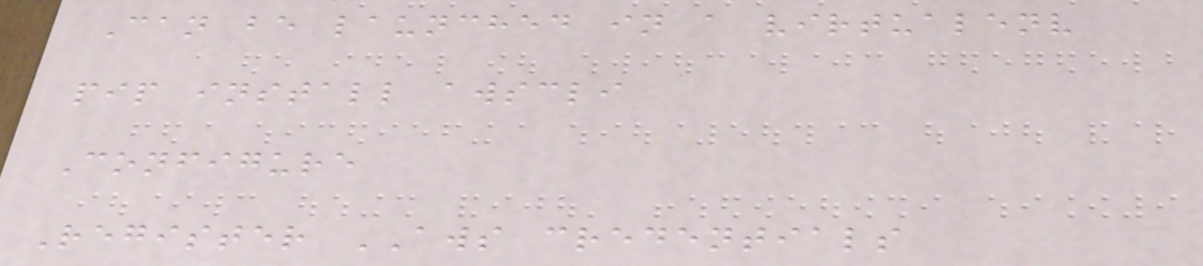Can be launched in a virtualenv
pip install awscli
Configure
Register AWS credentials
